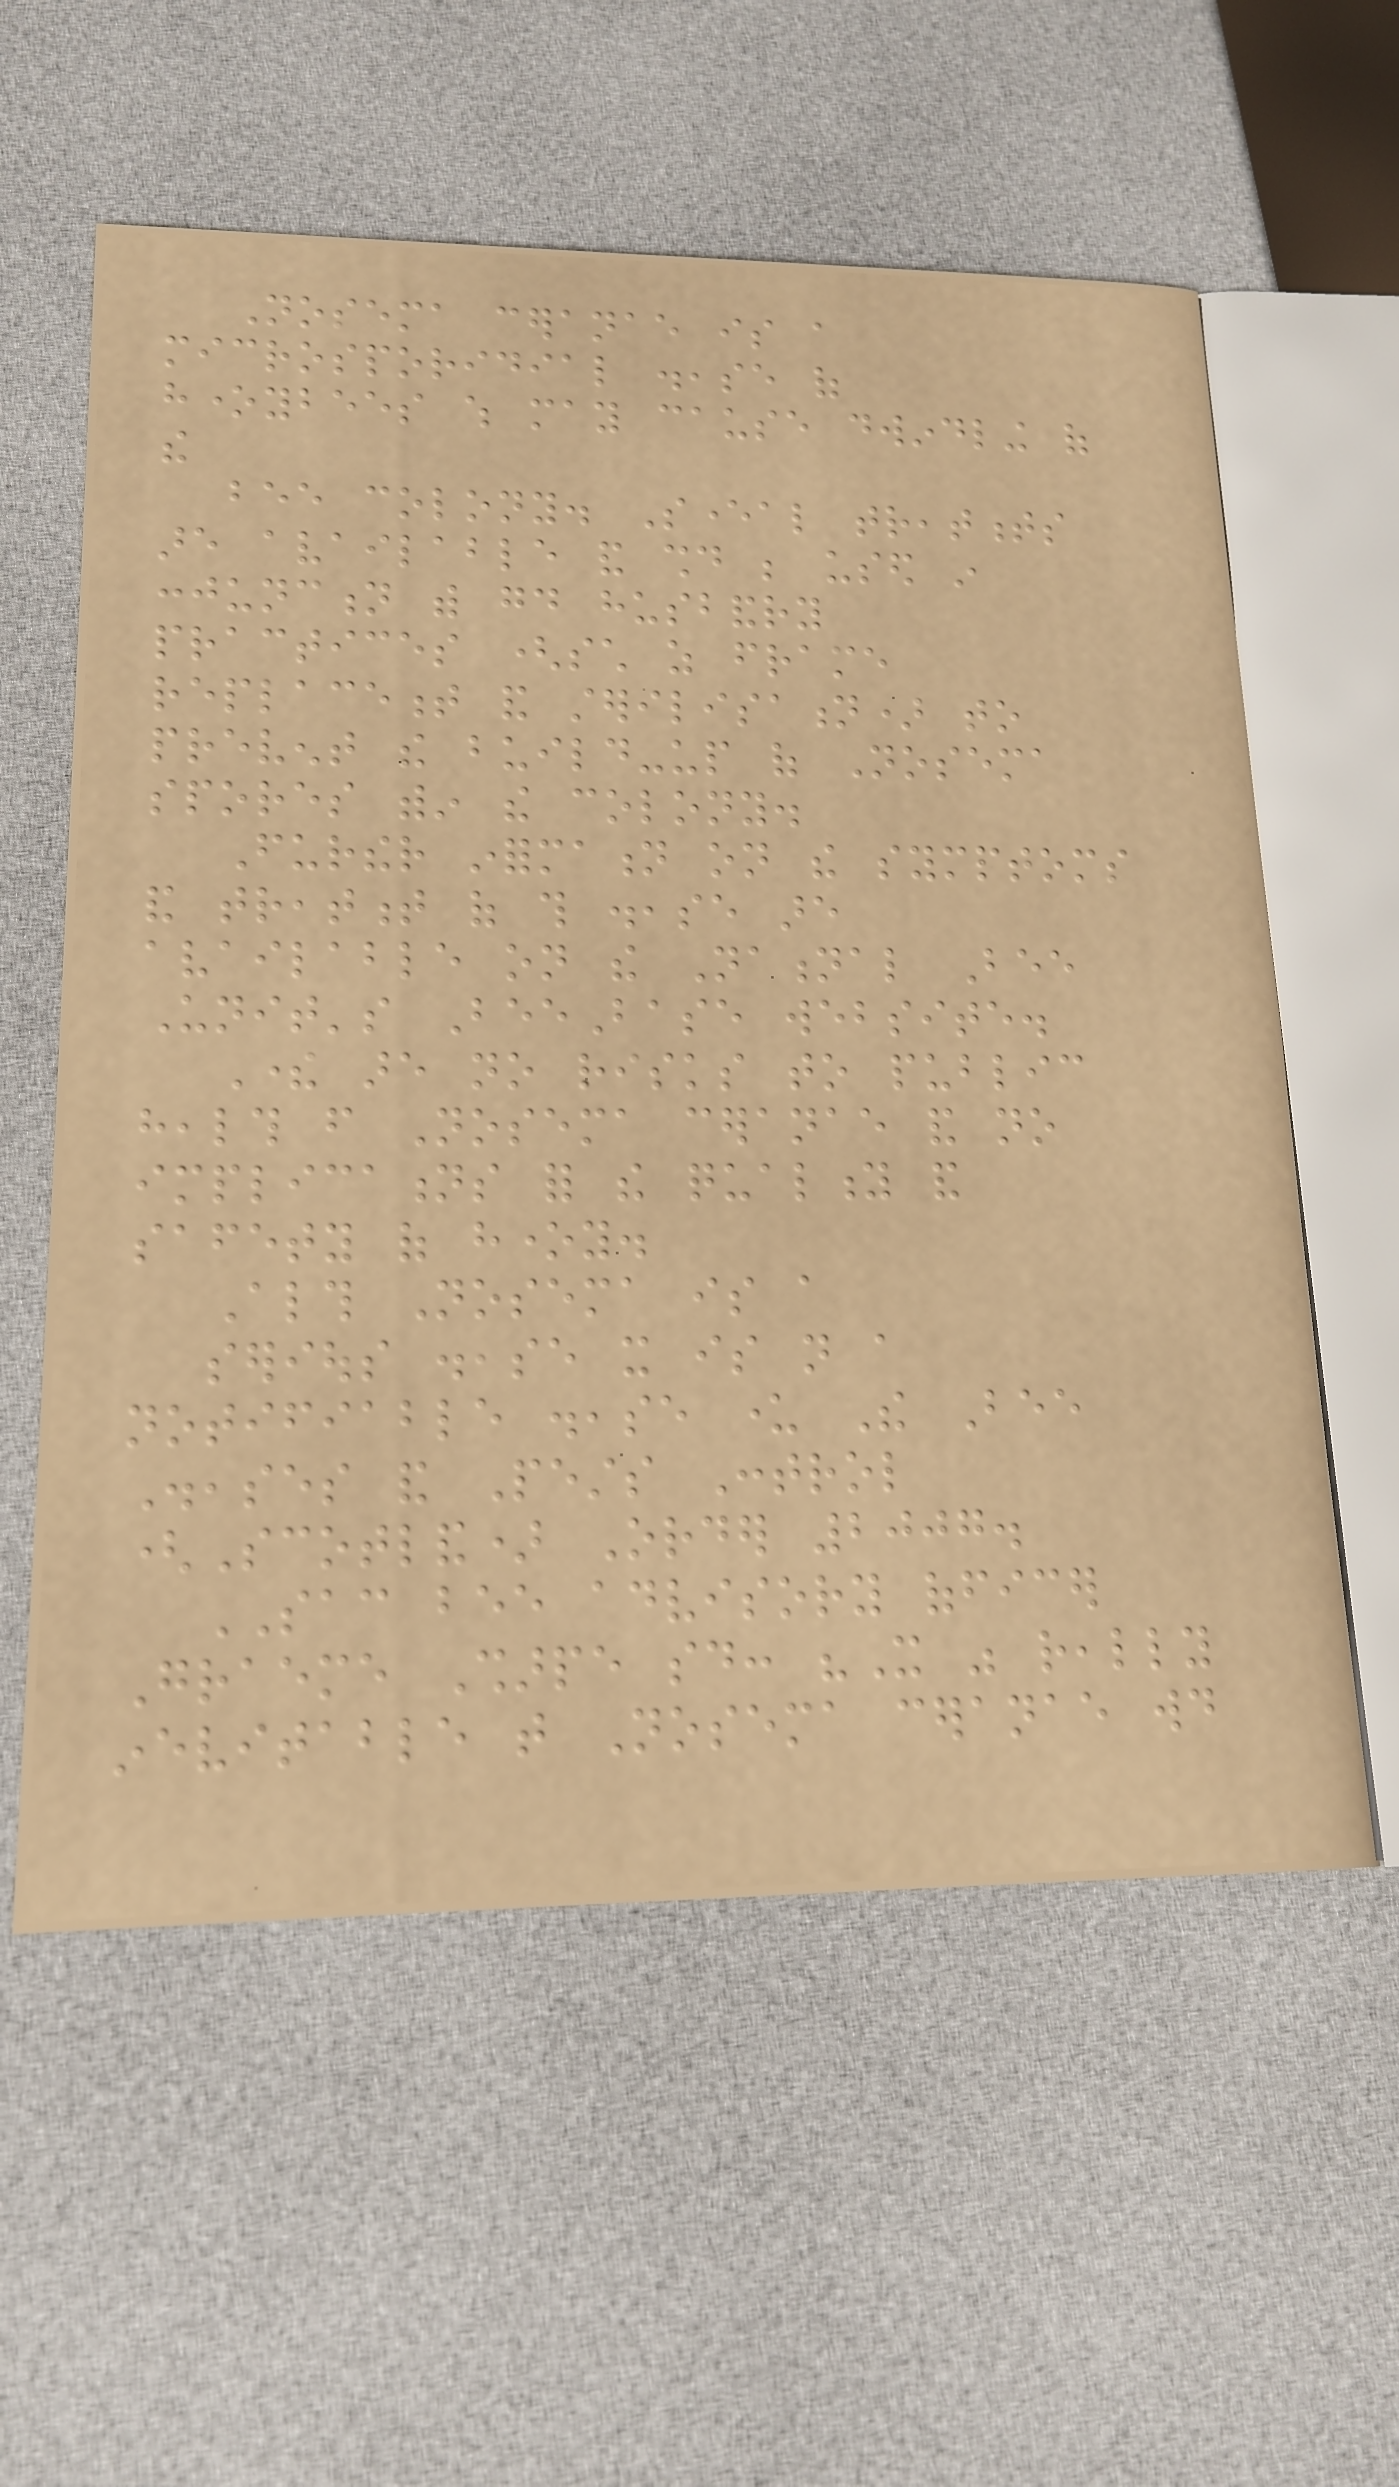Nosema ceranae is a
microsporidial disease of
honeybees which may cause dwindling of
the
bee colony. Several treatments
are available and should be used in
conjunction with good husbandry
practices (such as frame
replacement and sterilisation) to
prevent the build-up of Nosema
spores within the colony.
Further information on the symptoms
and treatment of this disease are
available on the National Bee
Unit's BeeBase website.
There are no risks to public
health from Nosema ceranae and no
implications for the quality and
safety of honey.
Although Nosema is a
serious disease it is not a
notifiable disease under The Bee
Diseases and Pests Control
(Scotland) Order 2007.
SAC bee advisory officer
Graeme Sharpe said: "It was really
inevitable that Nosema ceranae would
